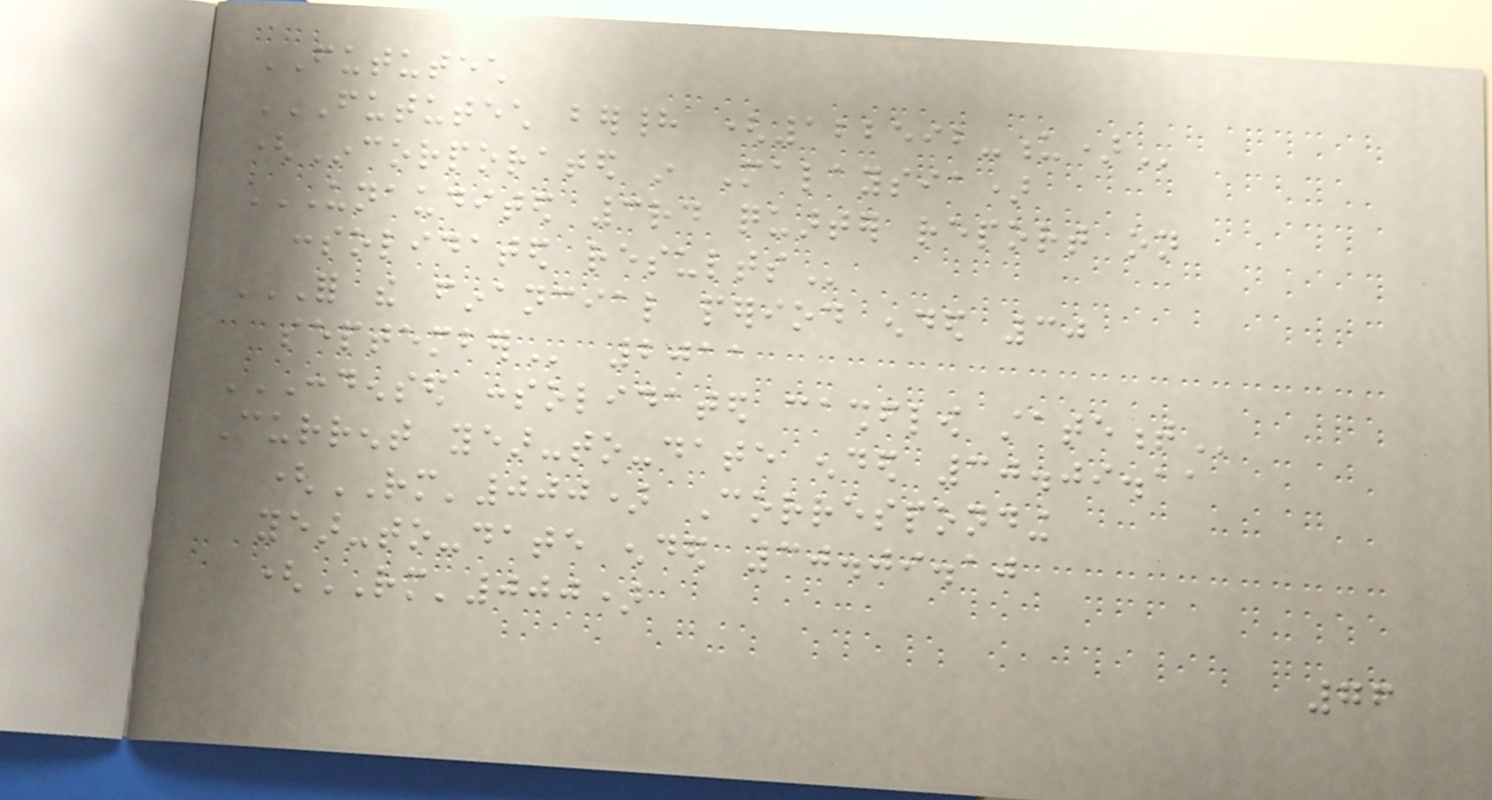FUTUTECH
FUTUTECH BERHAD (122592-U)
(Incorporated in Malaysia)
UNAUDITED 3RD QUARTER REPORT ON
CONSOLIDATED RESULTS
FOR THE FINANCIAL PERIOD ENDED 30
SEPTEMBER 2011
CONDENSED CONSOLIDATED CASHFLOW STATEMENT
Current year-to-date ended 30.09.11
(RM'000) Corresponding
year-to-date ended 30.09.10
(RM'000)
76
